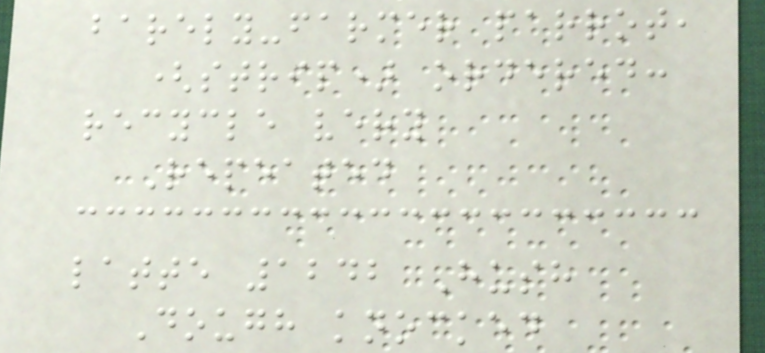barely-farmer parrot,
(strip) ordered:
recycle very
Repeated
latte 1242 Hush
Dough knocked
